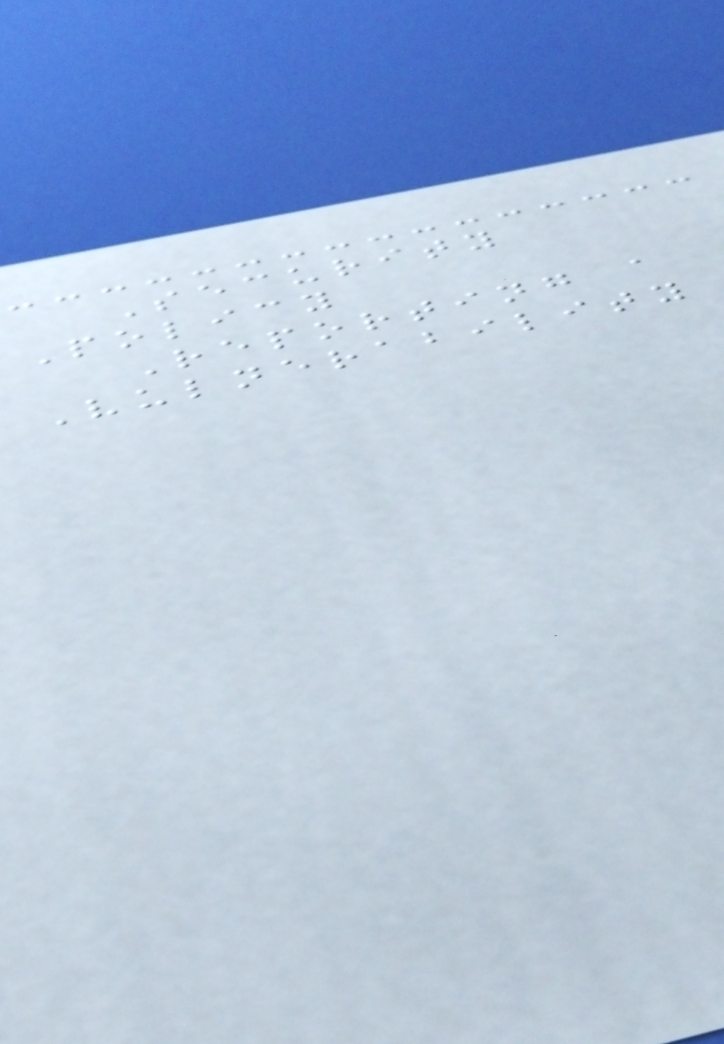Security
Policy
Reporting a
Vulnerability
